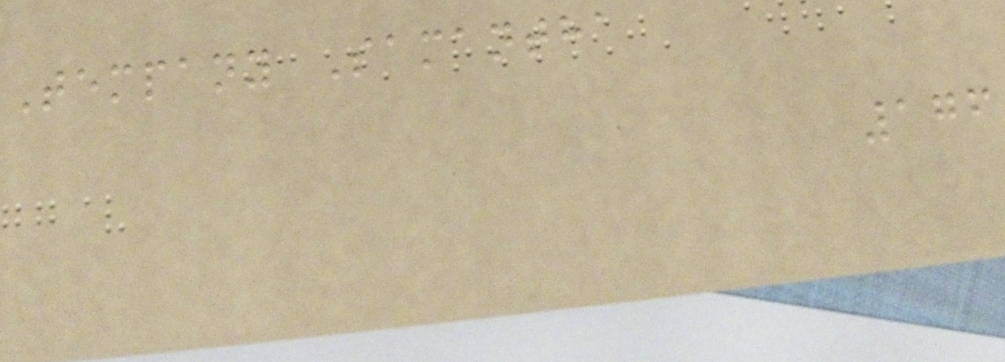Tempany Samantha
176
